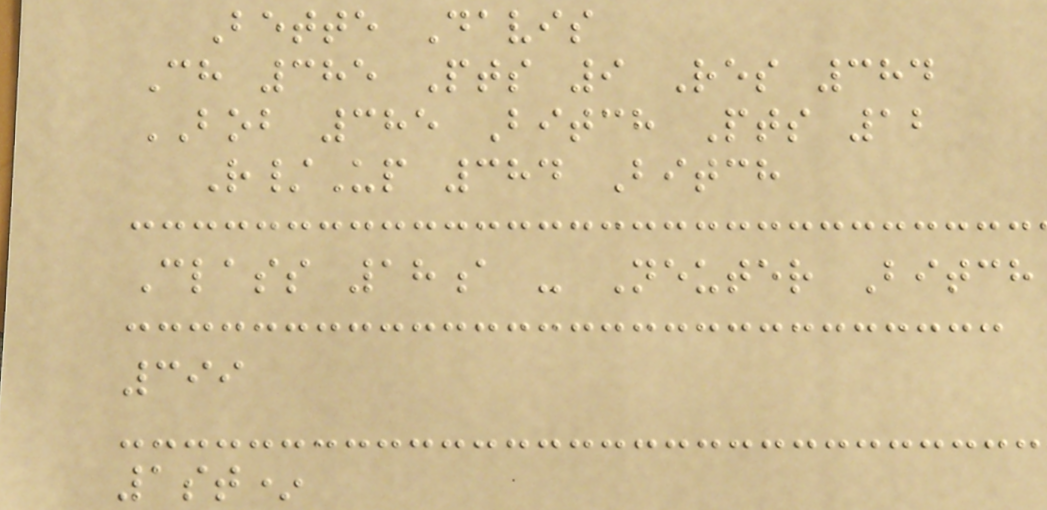Bette Davis
Ch 385 Pts 9 Res 384
BOB 385 Bitch Pts 12
R/Up 384 Bitch
Class 18a - Neuter Bitch
399
1st*
